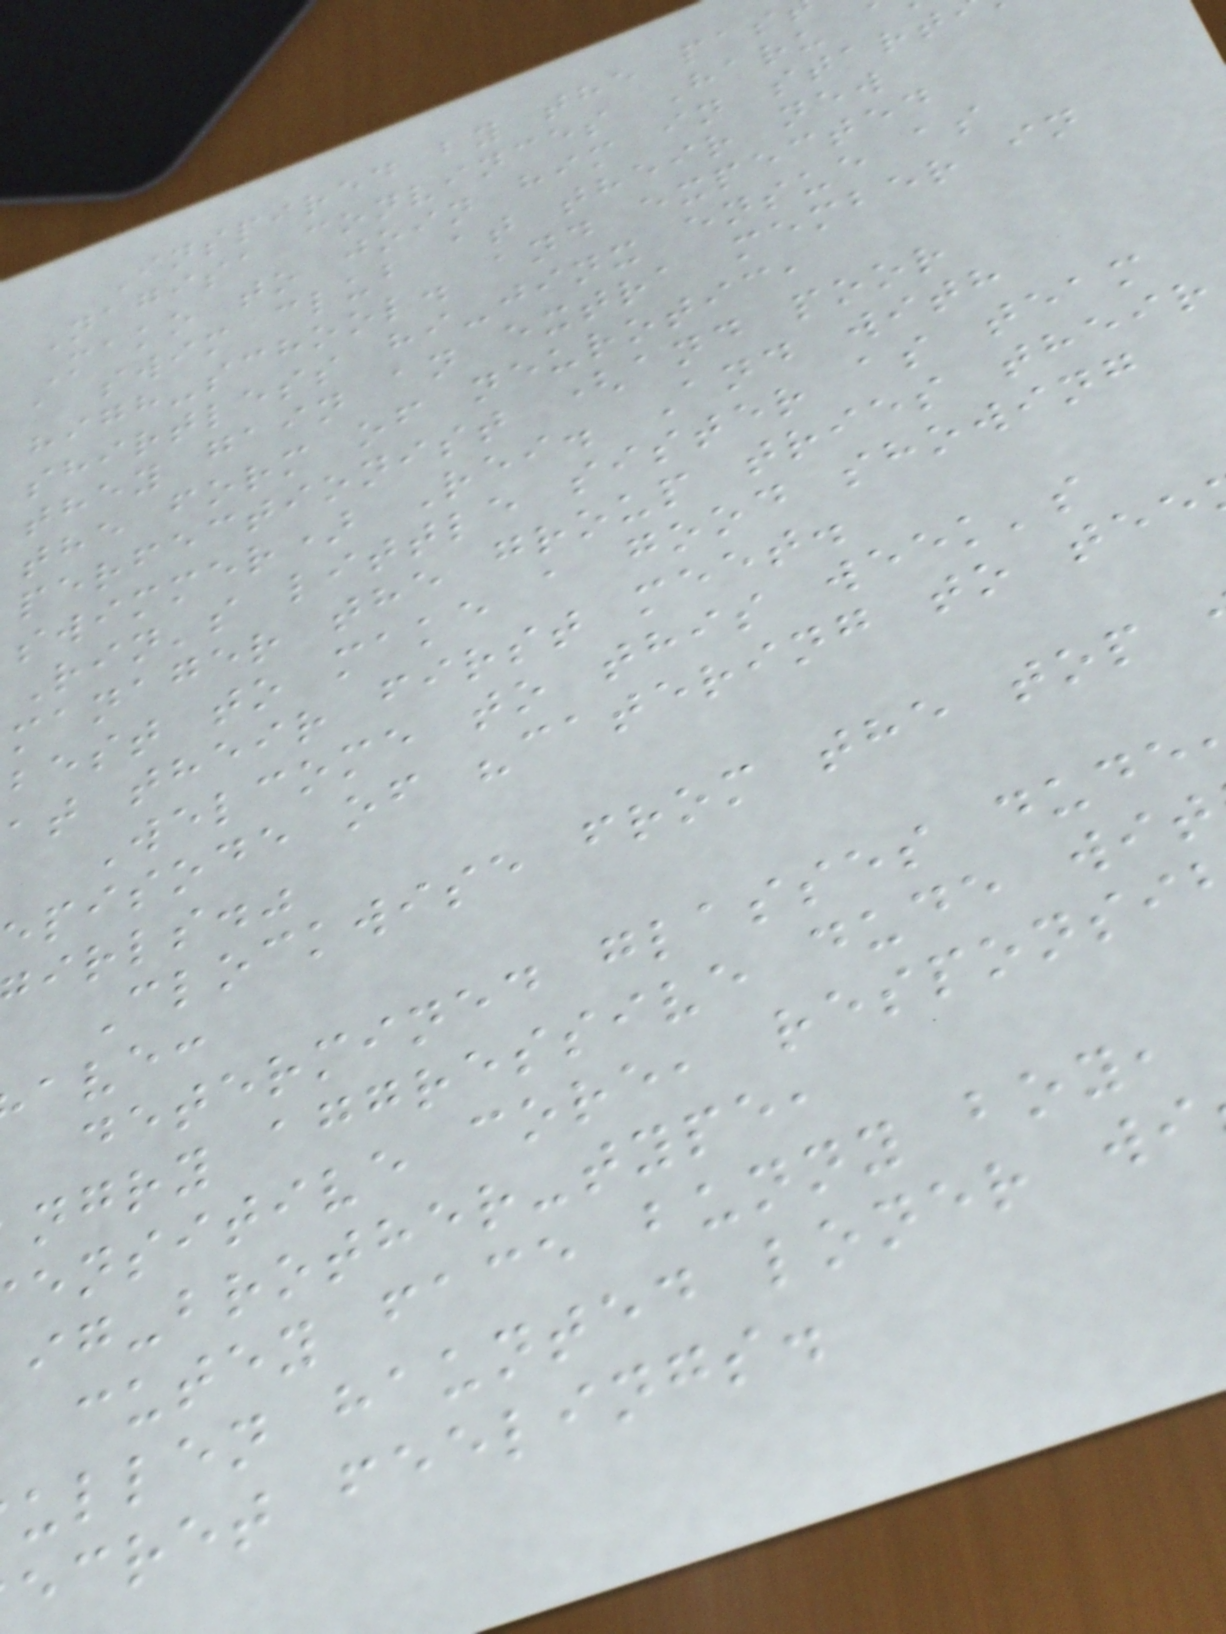Inspired by the pas
Nagisa convinces Haru
Mako to join him in start
a swim club at their new
high-school. and expected
shirtless hi-jinx ensue as
they gain an extra member in
the form of neurotic,
perfectionist (and poor
swimmer) Rei. And with
Rin's little sister as team
manager the group tries their
best to make a good showing
at their first meet.
Welcome to this week's
episode of "catering to tee
irls."
Clockwise from the top
ave:
determined glasses dude
ngry aggressive dude wit
ensitive core, responsi
ig-brother-type,
cutey face bunny boy,
ullen haunted loner wi
ecret feelings.
